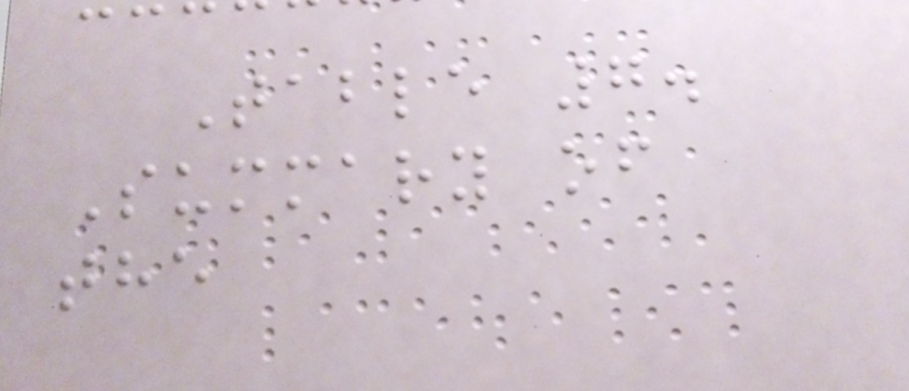Table 7.
Summary of
the
